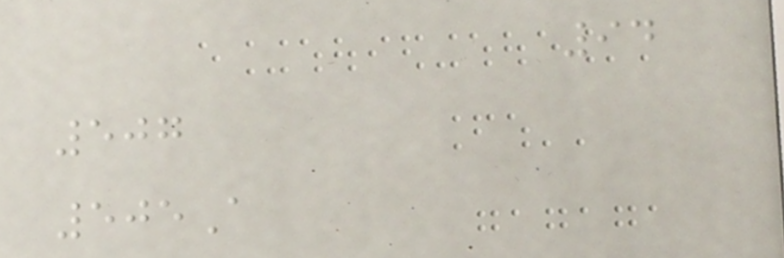94
507
505A
